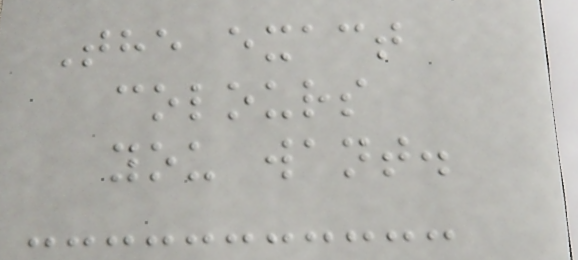The exact
colours
you want.
